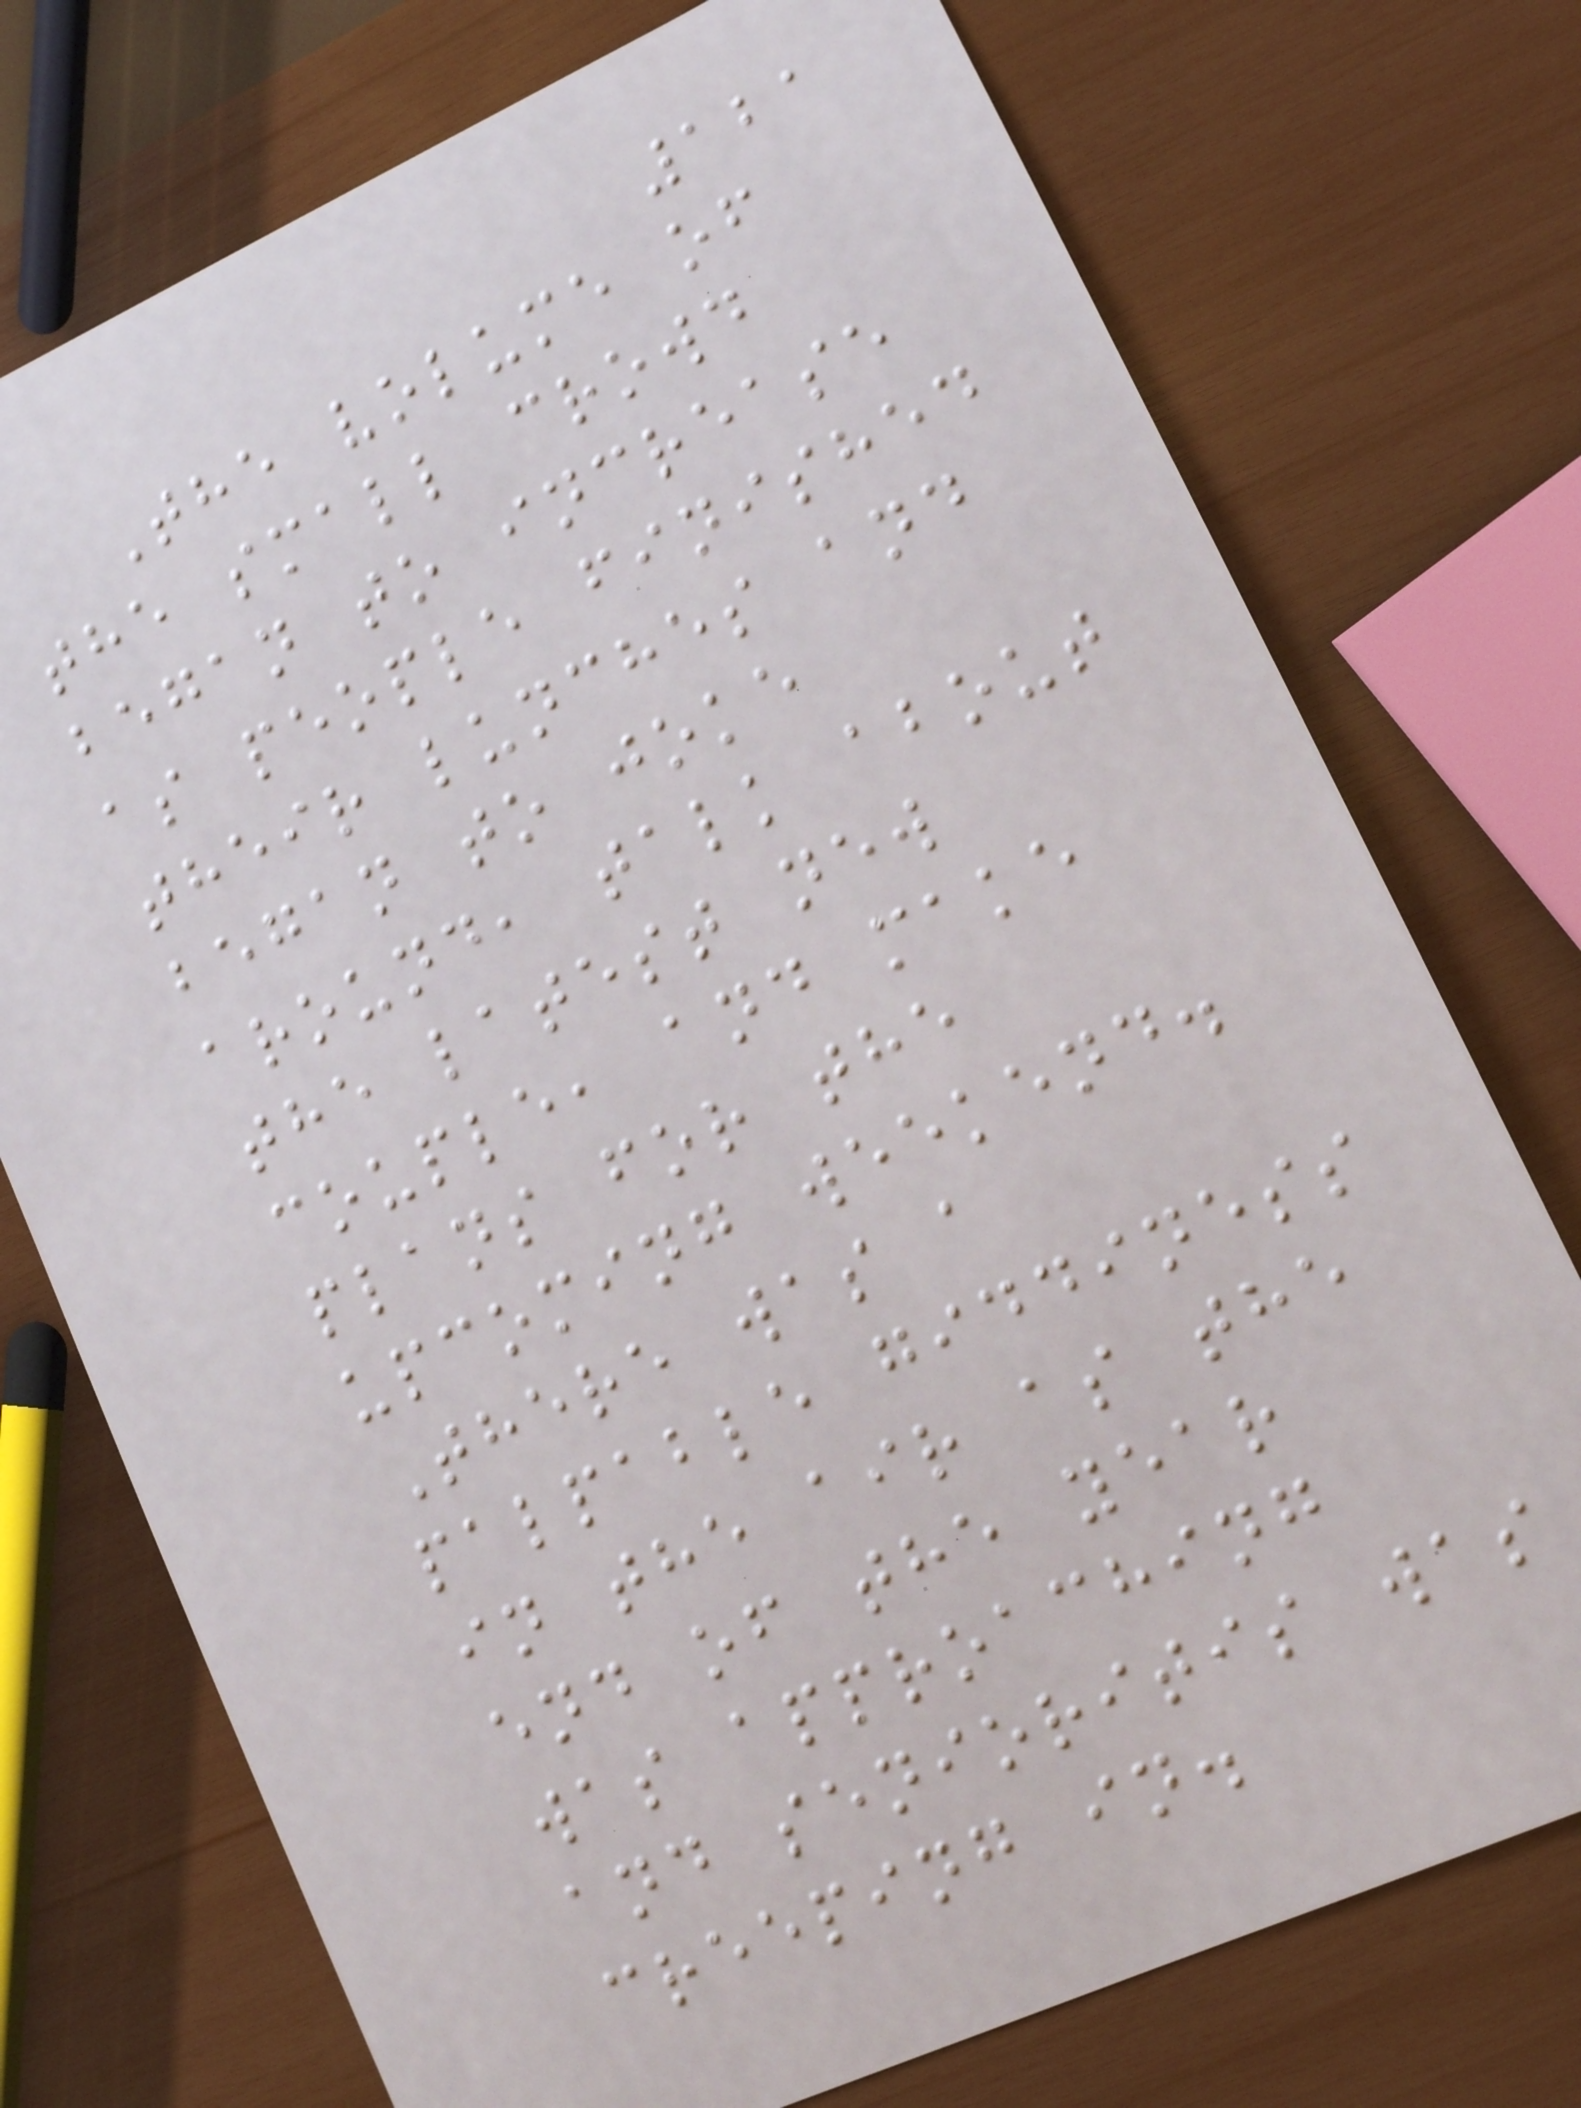121
The volume of
the small crowd
began to increase
as people finished
their lunches and
began to joke
around, talk about
the latest new
couple, and make
plans for the
upcoming weekend.
There was a
palpable giddiness
in the air as the
end of the year
was approaching
and senioritis was
creeping in.
